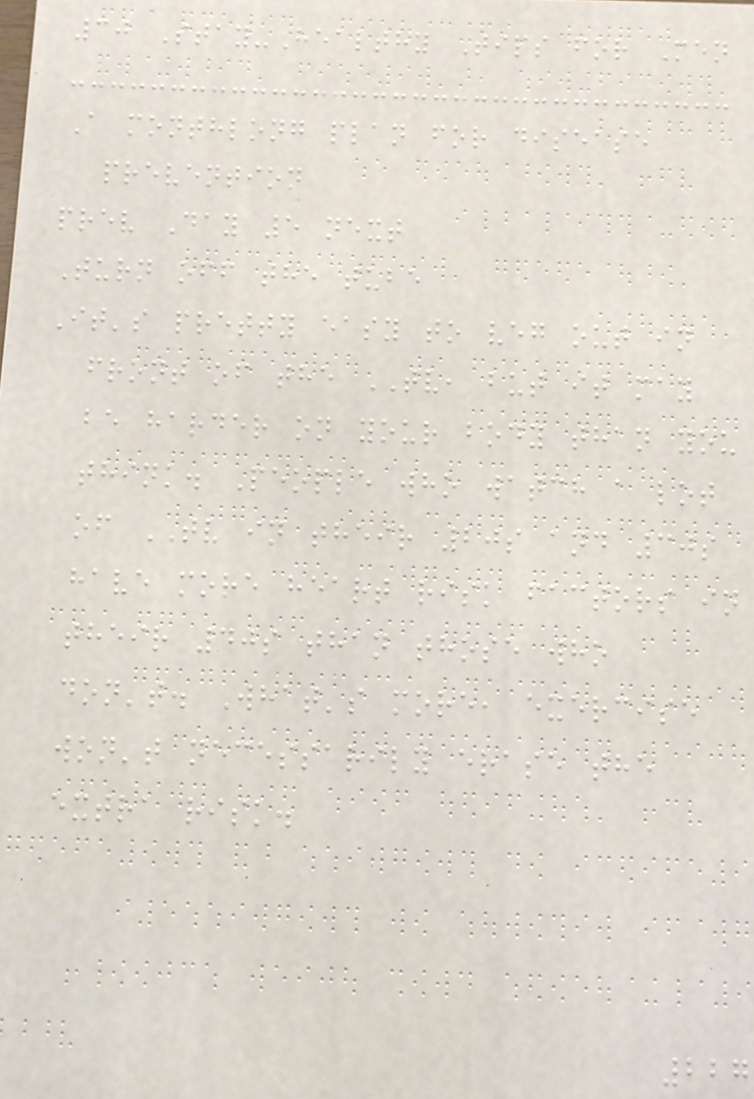30 Stay-Healthy Tips for Men
A monthlong plan for disease
prevention
prev Day 5 next
Turn off the tube
It's pretty easy to veg out in
front of the TV, but it may
be harder on your body than you
think. People who watch a lot
of TV in their 20s and 30s
have more heart risk factors in
their 40s than those who
don't. What's more, exercise
won't necessarily erase the
extra risk.
227
